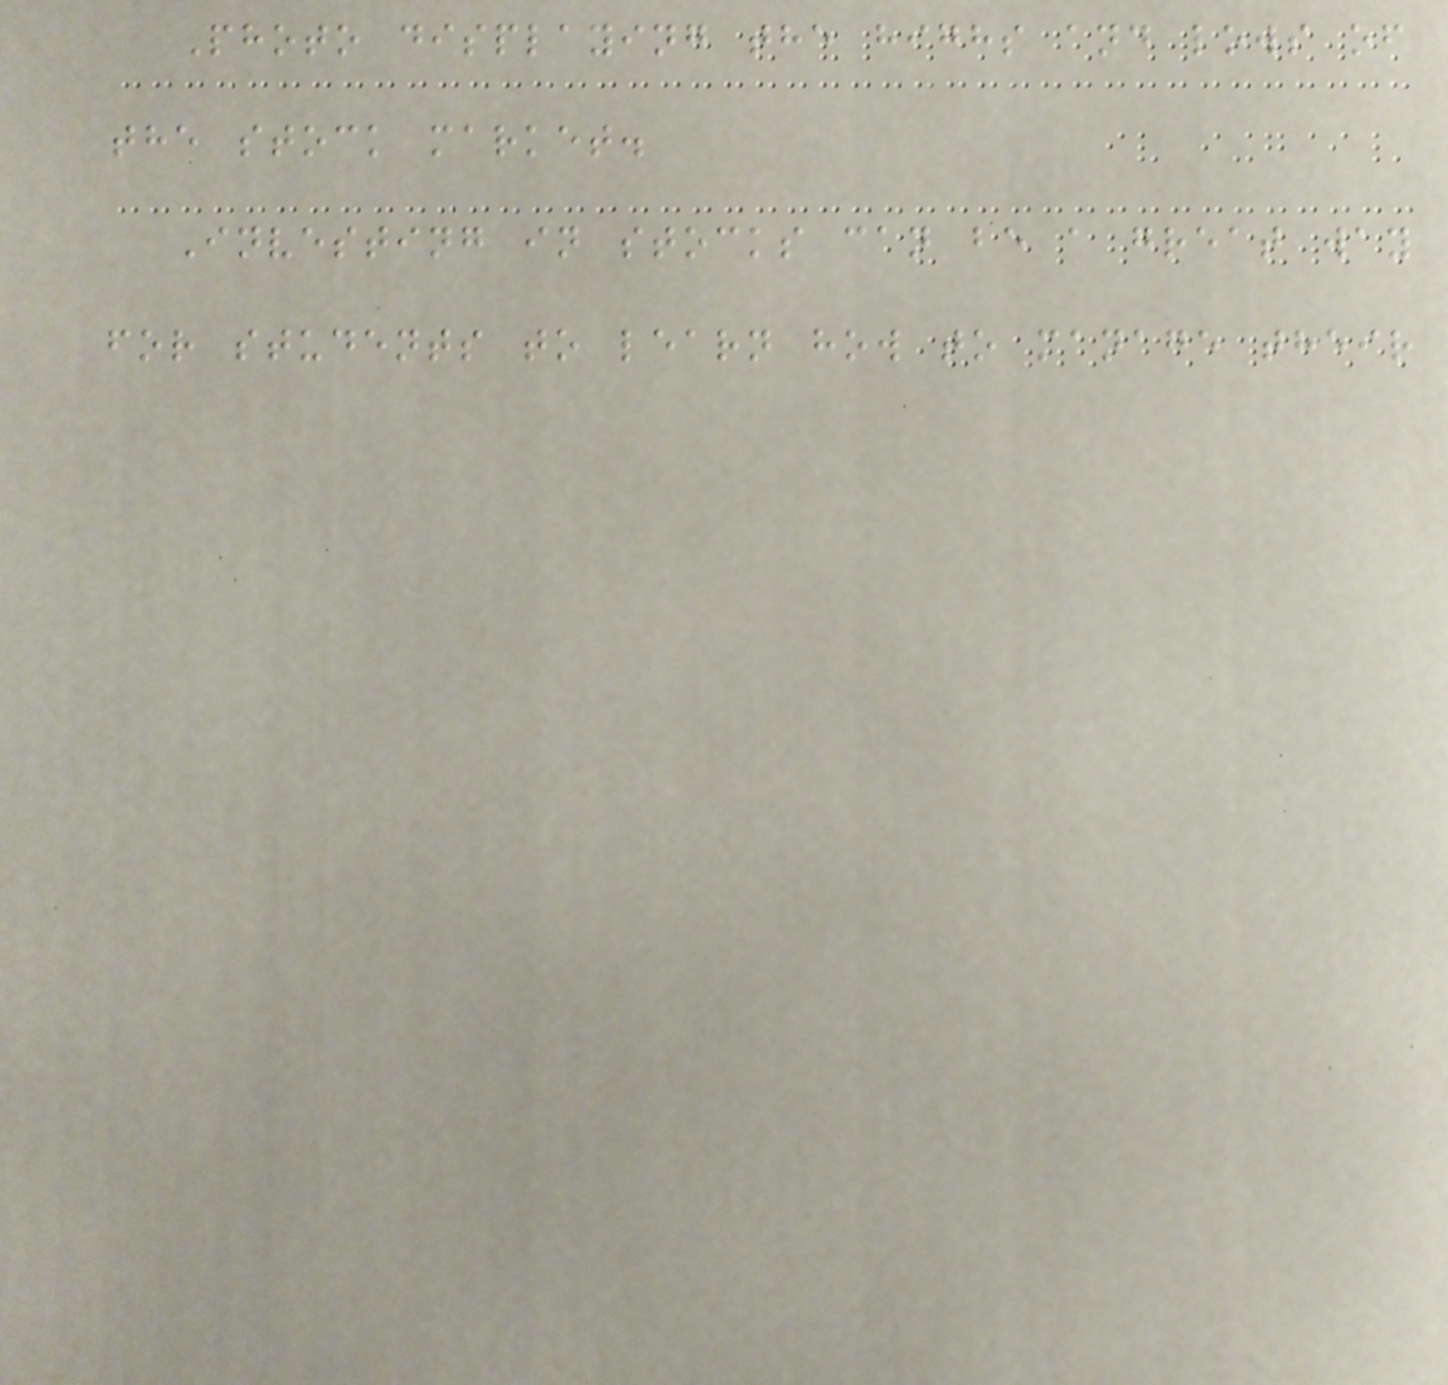Photo displaying the highs and lows of
the stock market.
Investing in stocks can be a great way
for students to learn how to manage their
